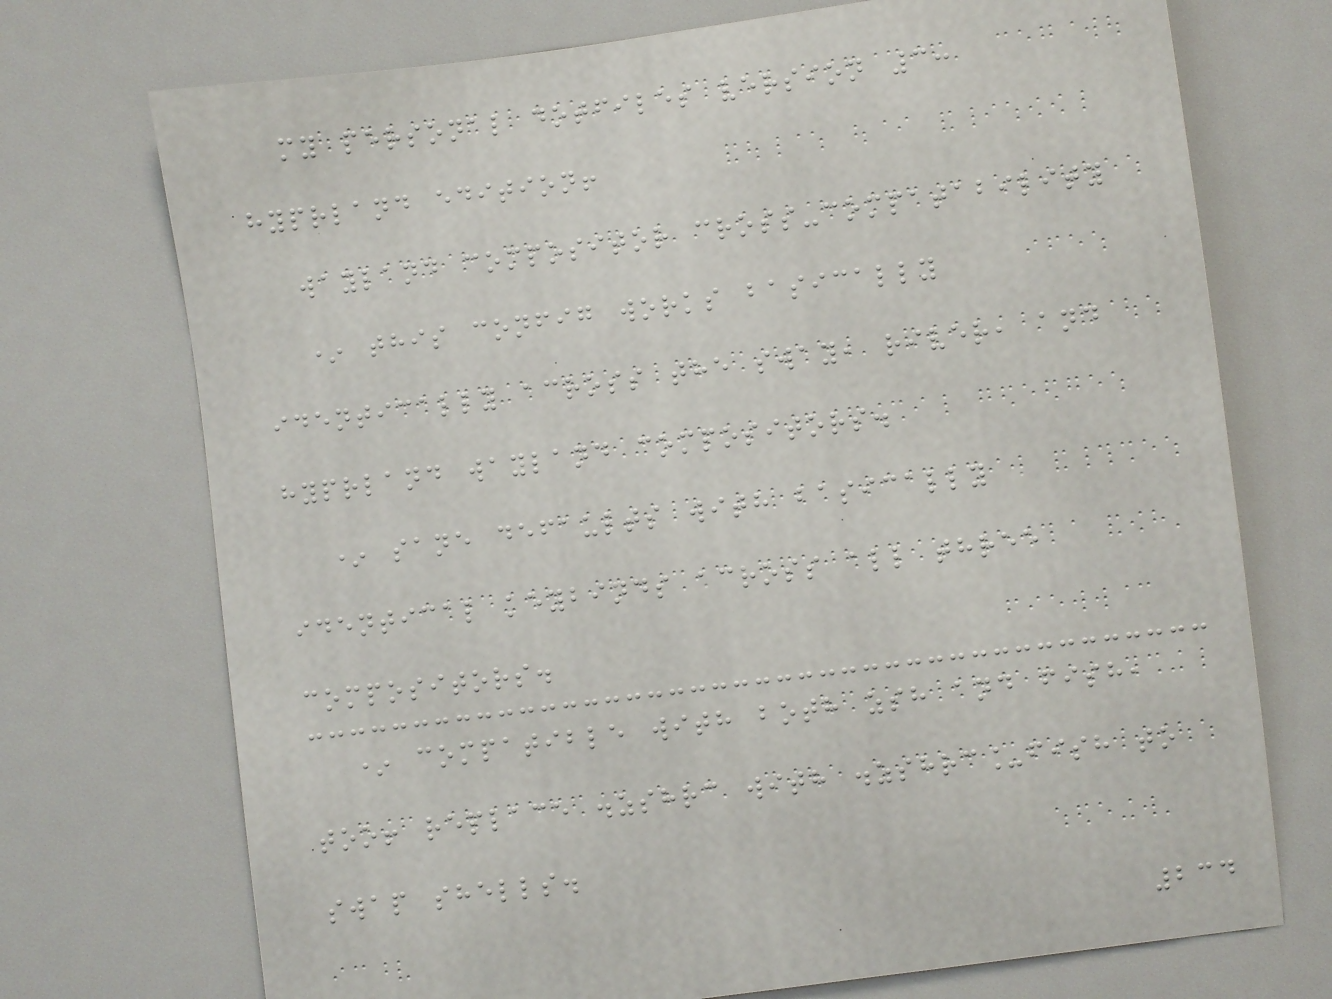my personal dotfiles version 3:
hyprland edition!
wayland compositor cross-compatability
* this config works basically
identically across the sway, river, and
hyprland wayland compositors.
* sane defaults with basically
identical keybinds across all three
compositors.
* compatible with both zsh and fish,
too! replace .zshrc with .zshrc_fish to
swap shells.
234
